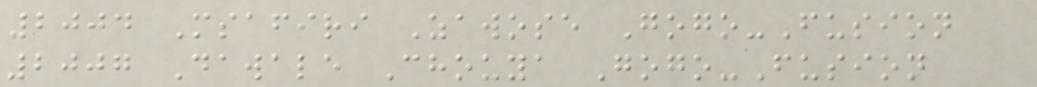2004 Msafiri Zawose Gogo-Fusion
2007 Dawale Chouya Gogo-Fusion
